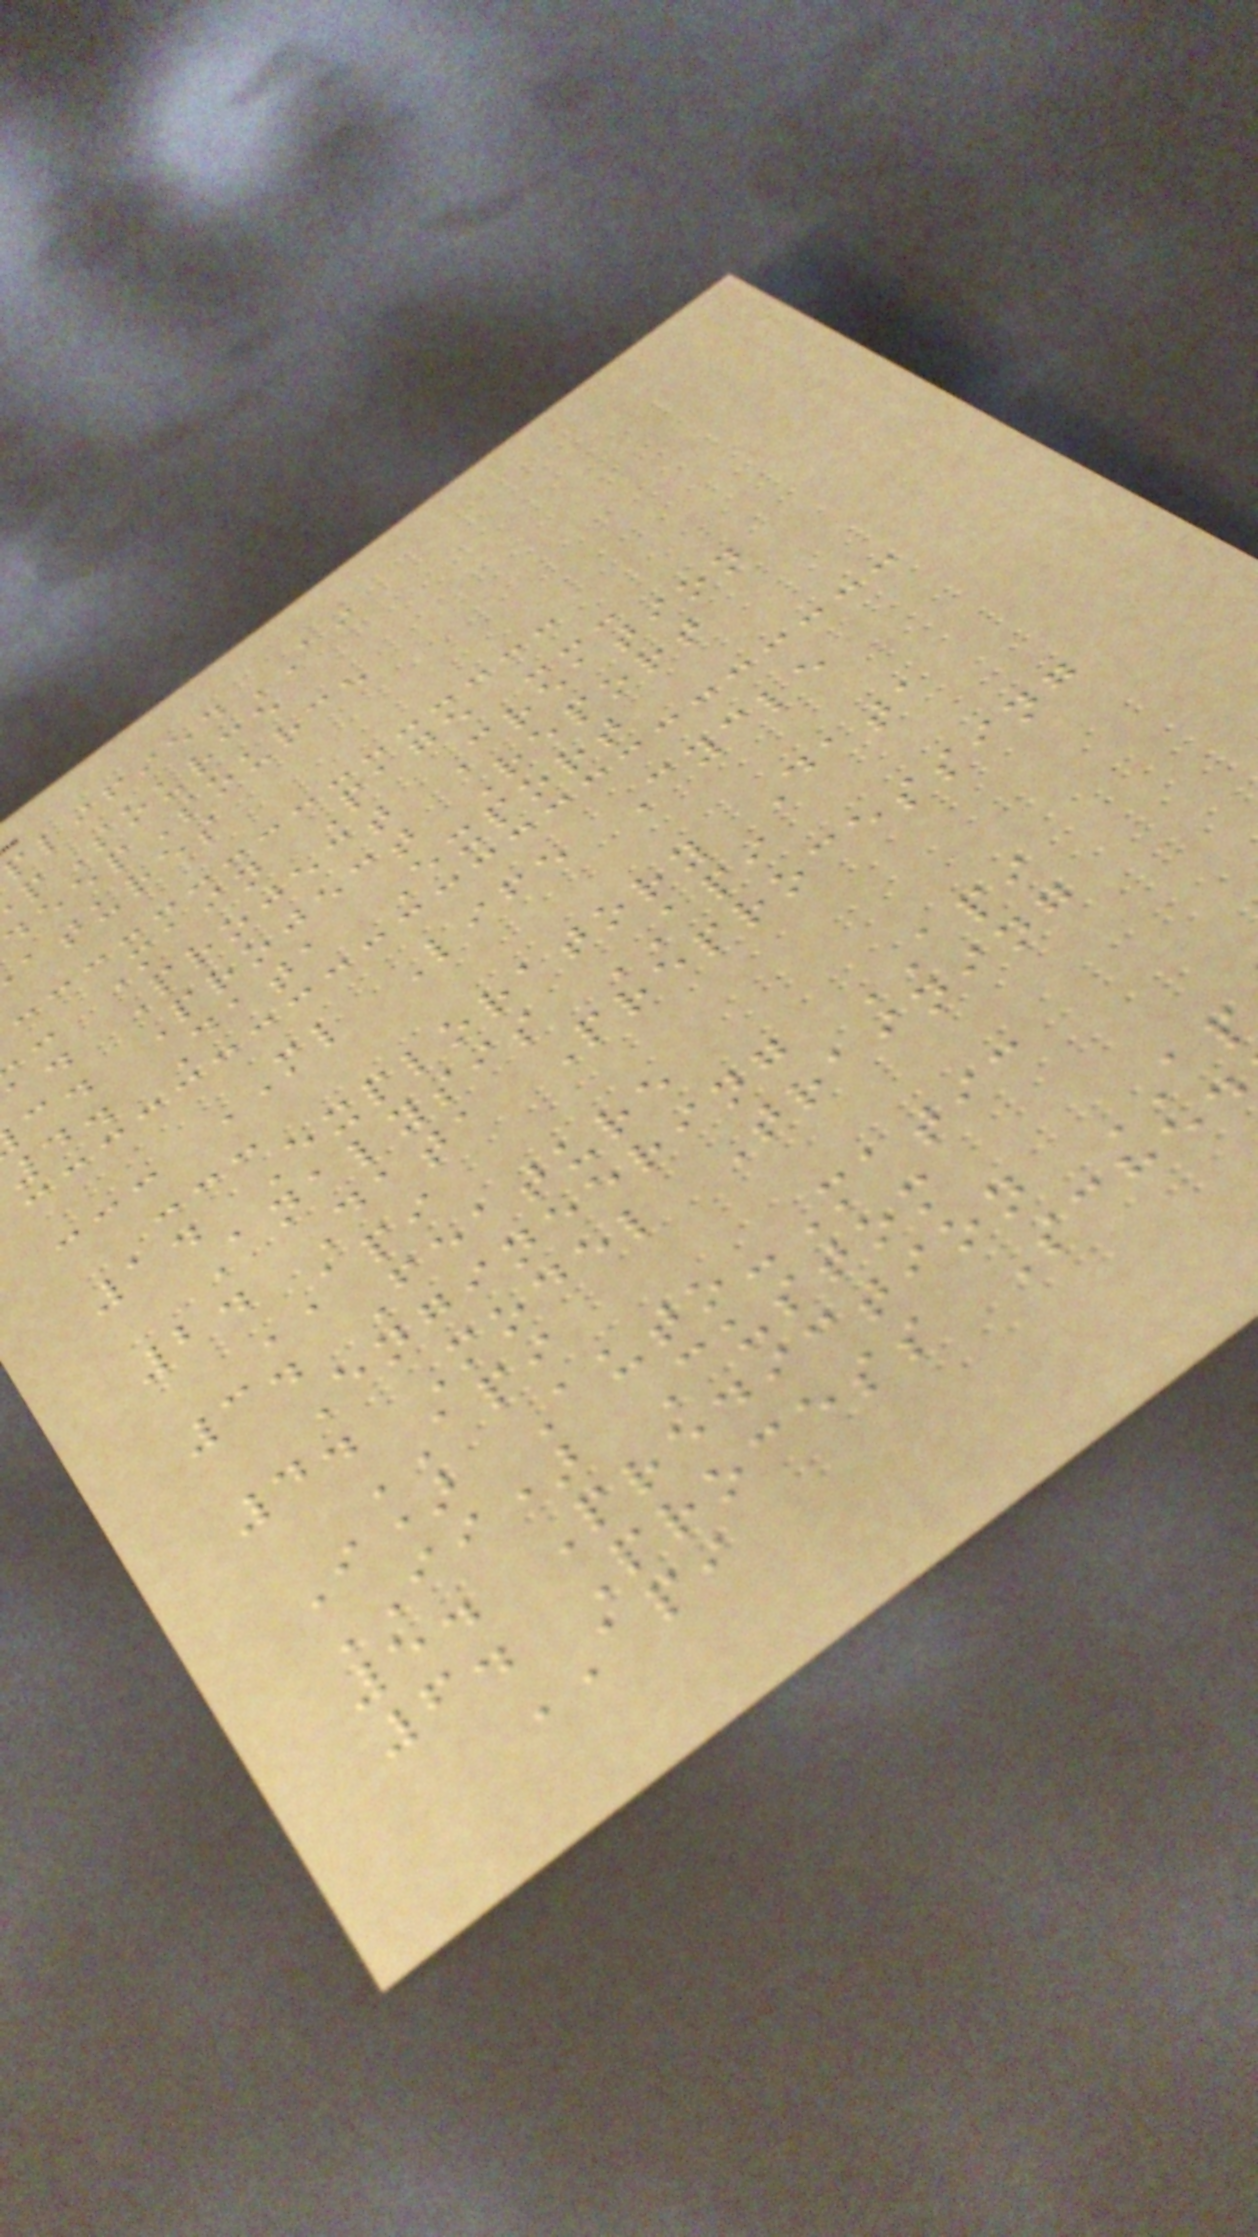plifiedAI
pSource
eepSource
atures
- Main Page ---
a. Project Creation
c. Project Report
4. Data Export
--- ML Life Cycle
---
1. Exploratory Data
Analysis API
2. Data Preprocessing
API
3. Feature
Engineering API
4. Model Training
API
I) Auto-Matic
II) Custom
5. Prediction AP
6. Process Sche
API
